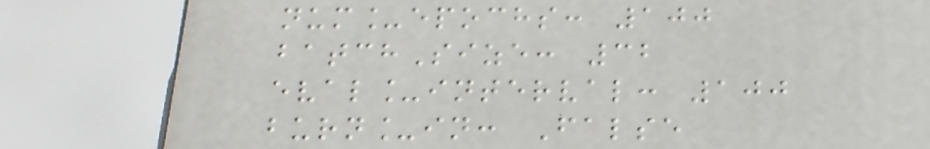num_epochs: 100
batchSize: 32
eval_interval: 100
burn_in: False
